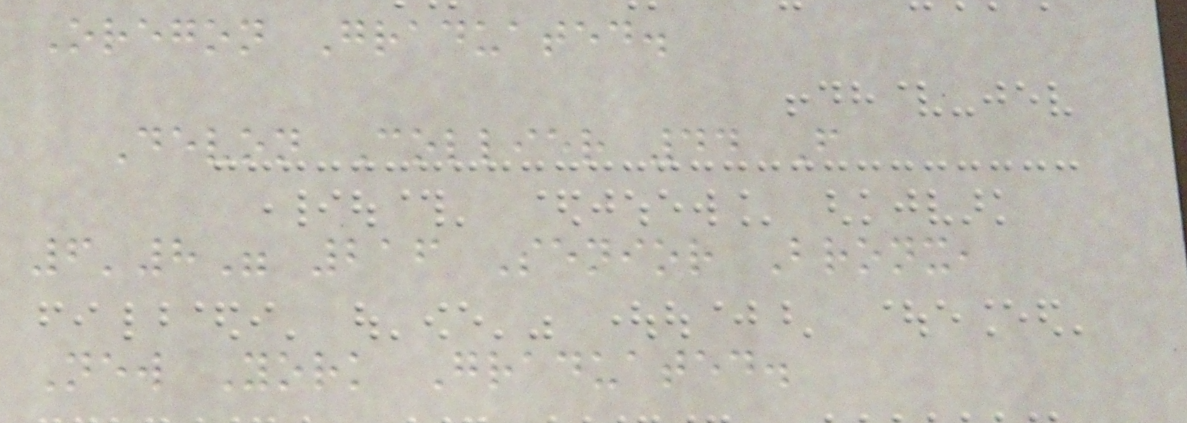Oregon Graduated.
Devon Collier 44 F
6'8" 216 Senior Bronx,
New York Graduated.
